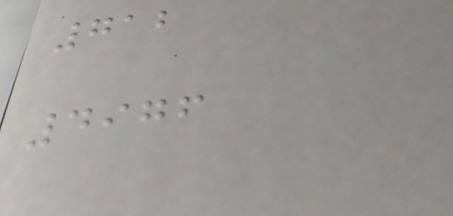712
4976
